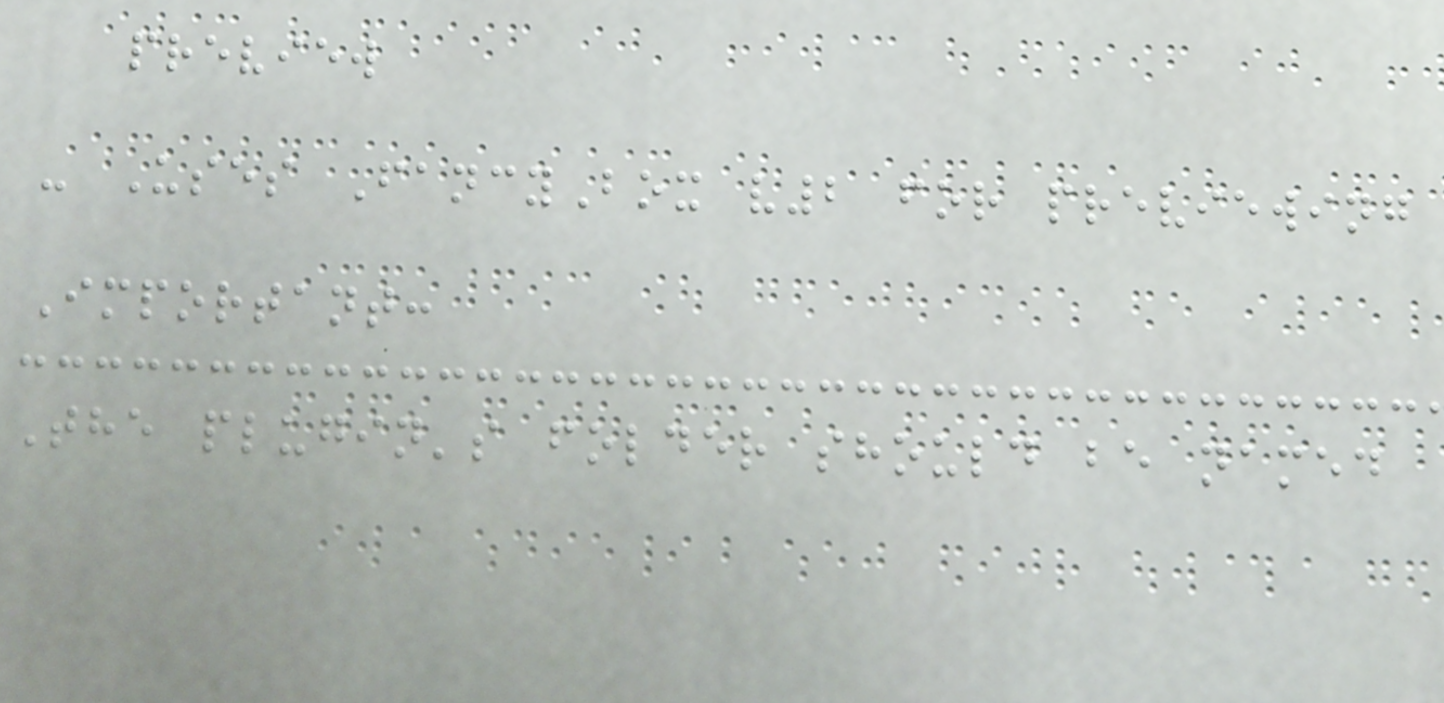preview
- Uses FancyBox v2 for previewing
Important:
The plugin's folder should be named
